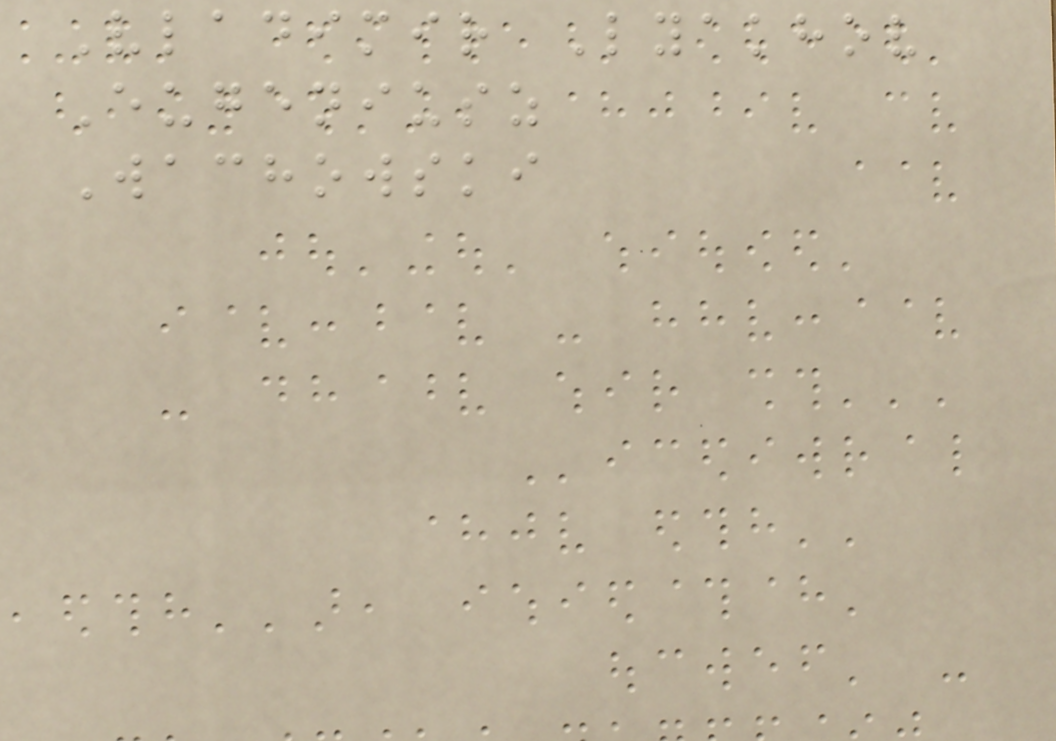Vladimir Lyakhov
Eugeniusz
Wachowski
